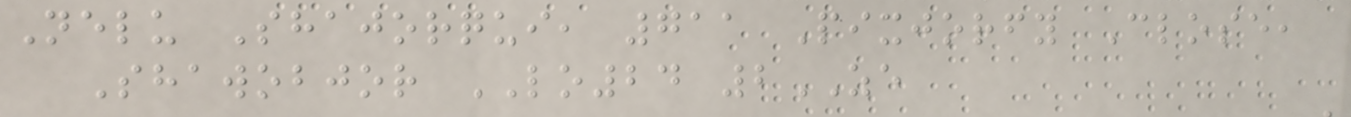Nelu Shajorqui, 711 Pixjorfy Close,
Shawobjor LO24 2ZE
